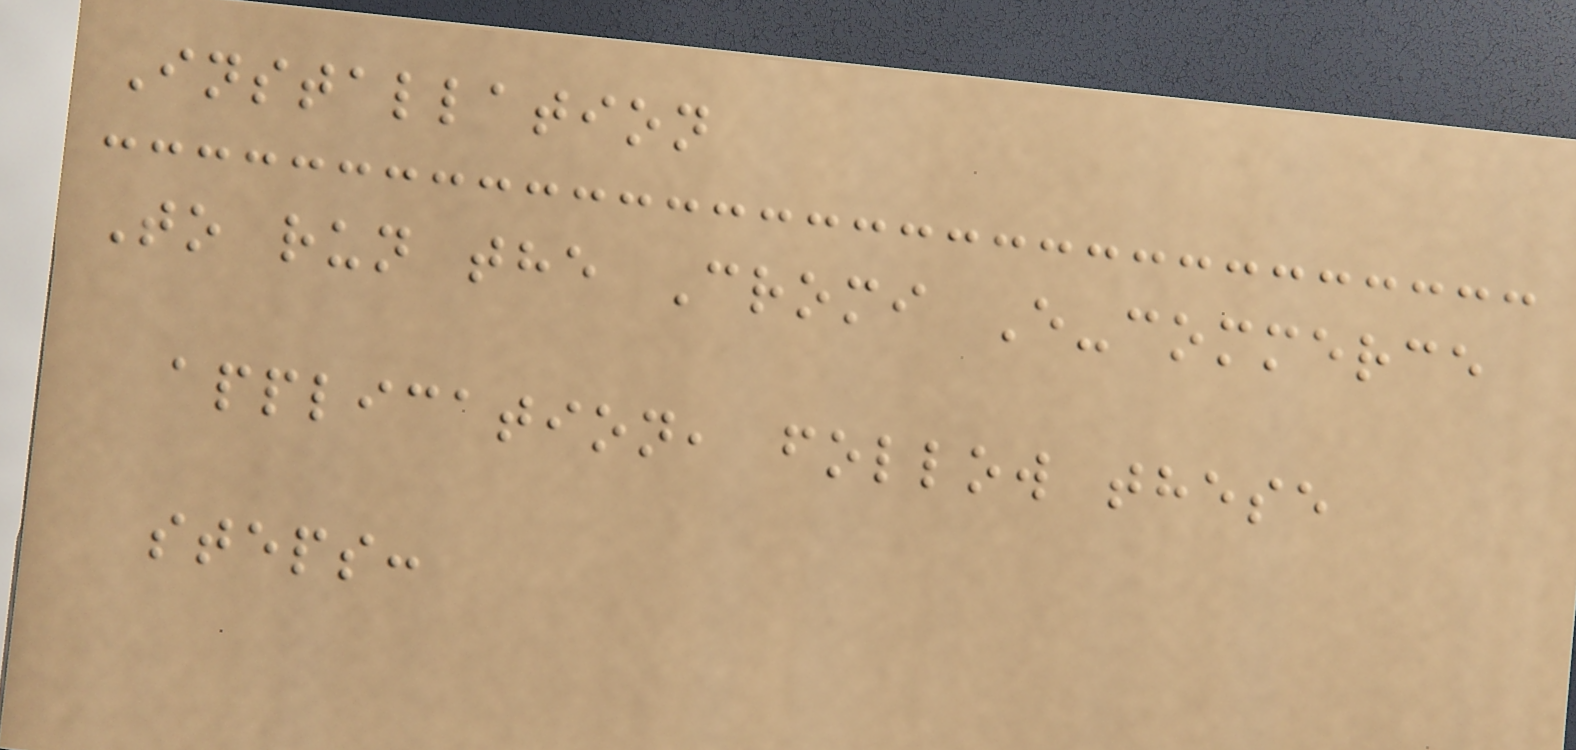Installation
To run the Cromi E-commerce
application, follow these
steps:
